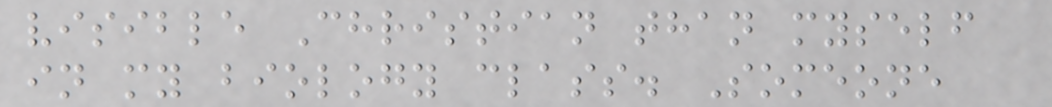visible Christian than myself
in my biology class. Someone
